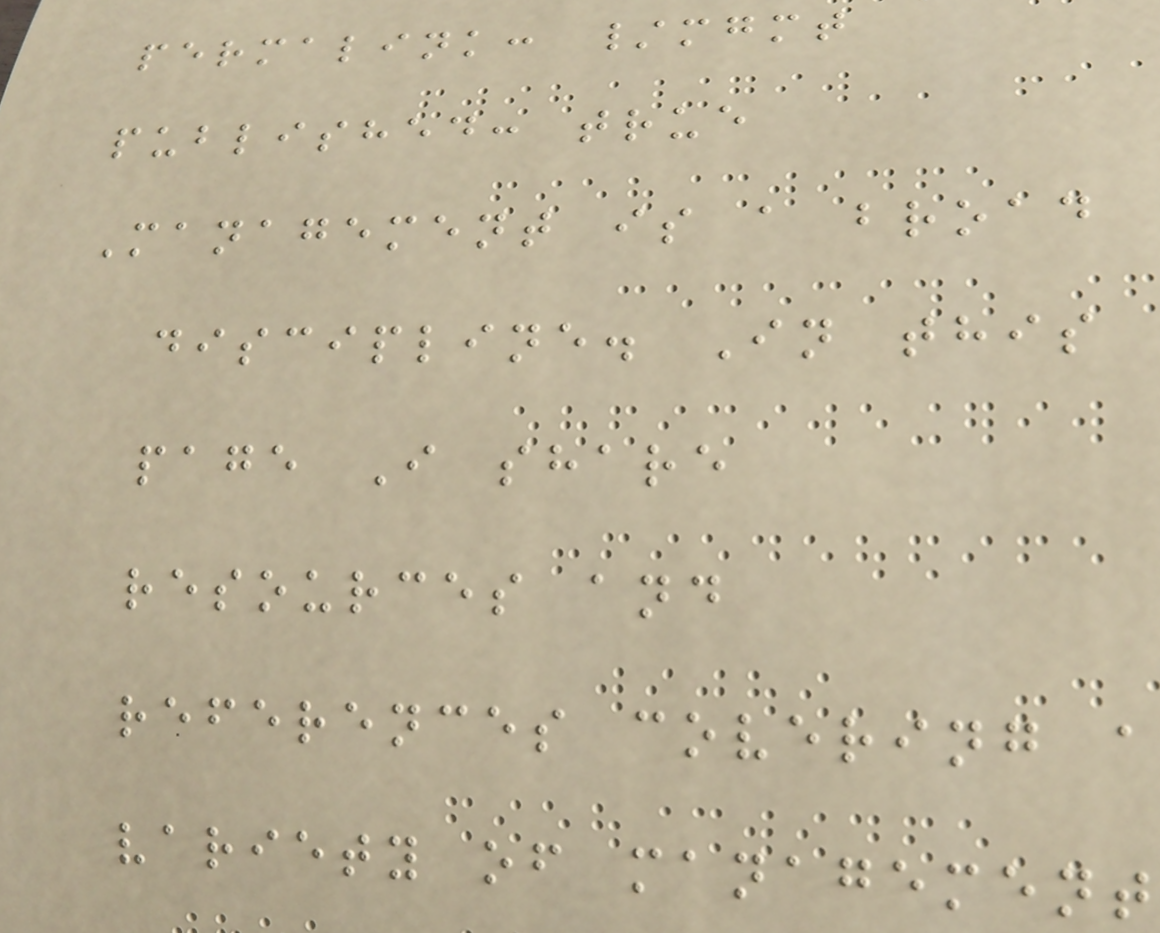permalink: /mgmt
published: true
Management is a broad
discipline. In this
page I share
resources and
references covering a
variety of management
